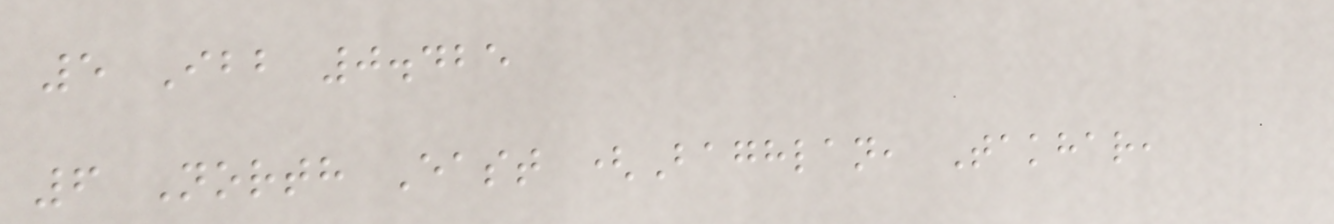5 Ibb 0.425
6 North East (Baghlan, Takhar,
